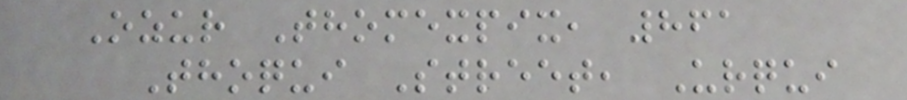Ozur Thomexpix, 861
Thoqui Street, Urqui
